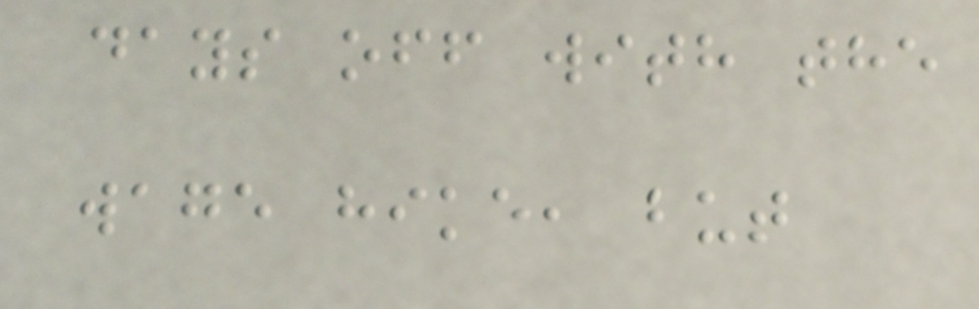days off with the
wage hike, but
